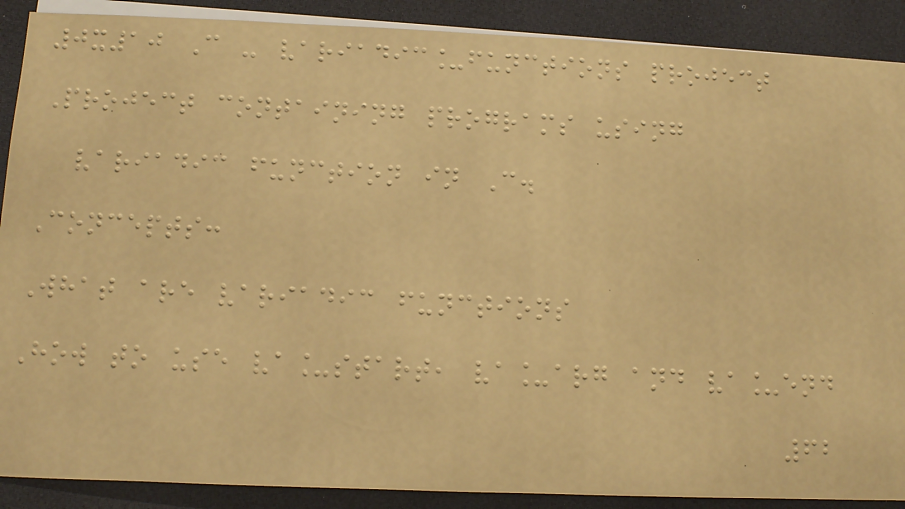0x10 C - variadic_functions project
Project containing programs using
variadic function in C.
Concepts:
What are variadic functions
How to use va_start, va_arg and va_end
62
